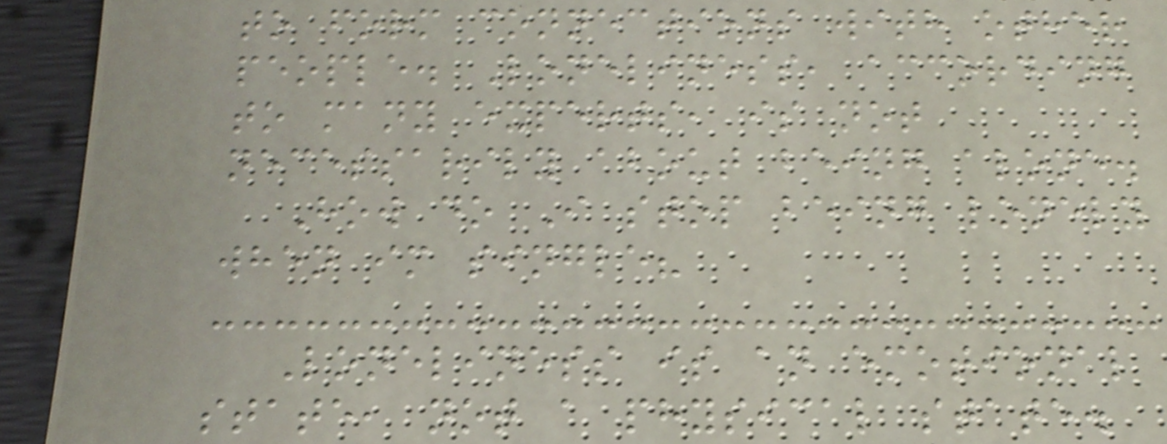to form connections with other
people. Loneliness, according
to many experts, is not
necessarily about being alone.
How do I stop being lonely
when im single?
Loneliness is an emotional
state, not a physical state.
